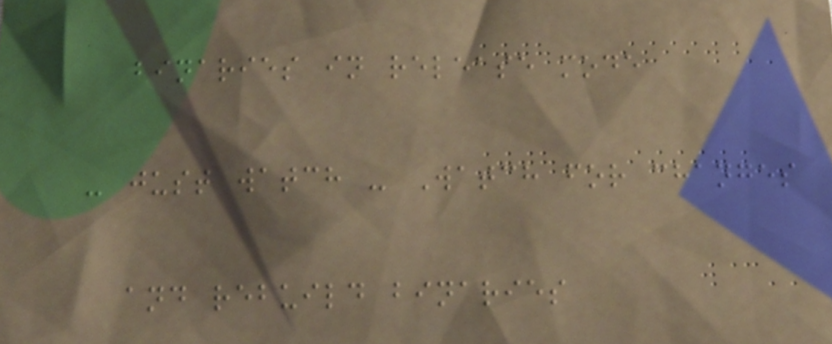binaries in release mode
- just watch - Watch for changes
and rebuild binaries
